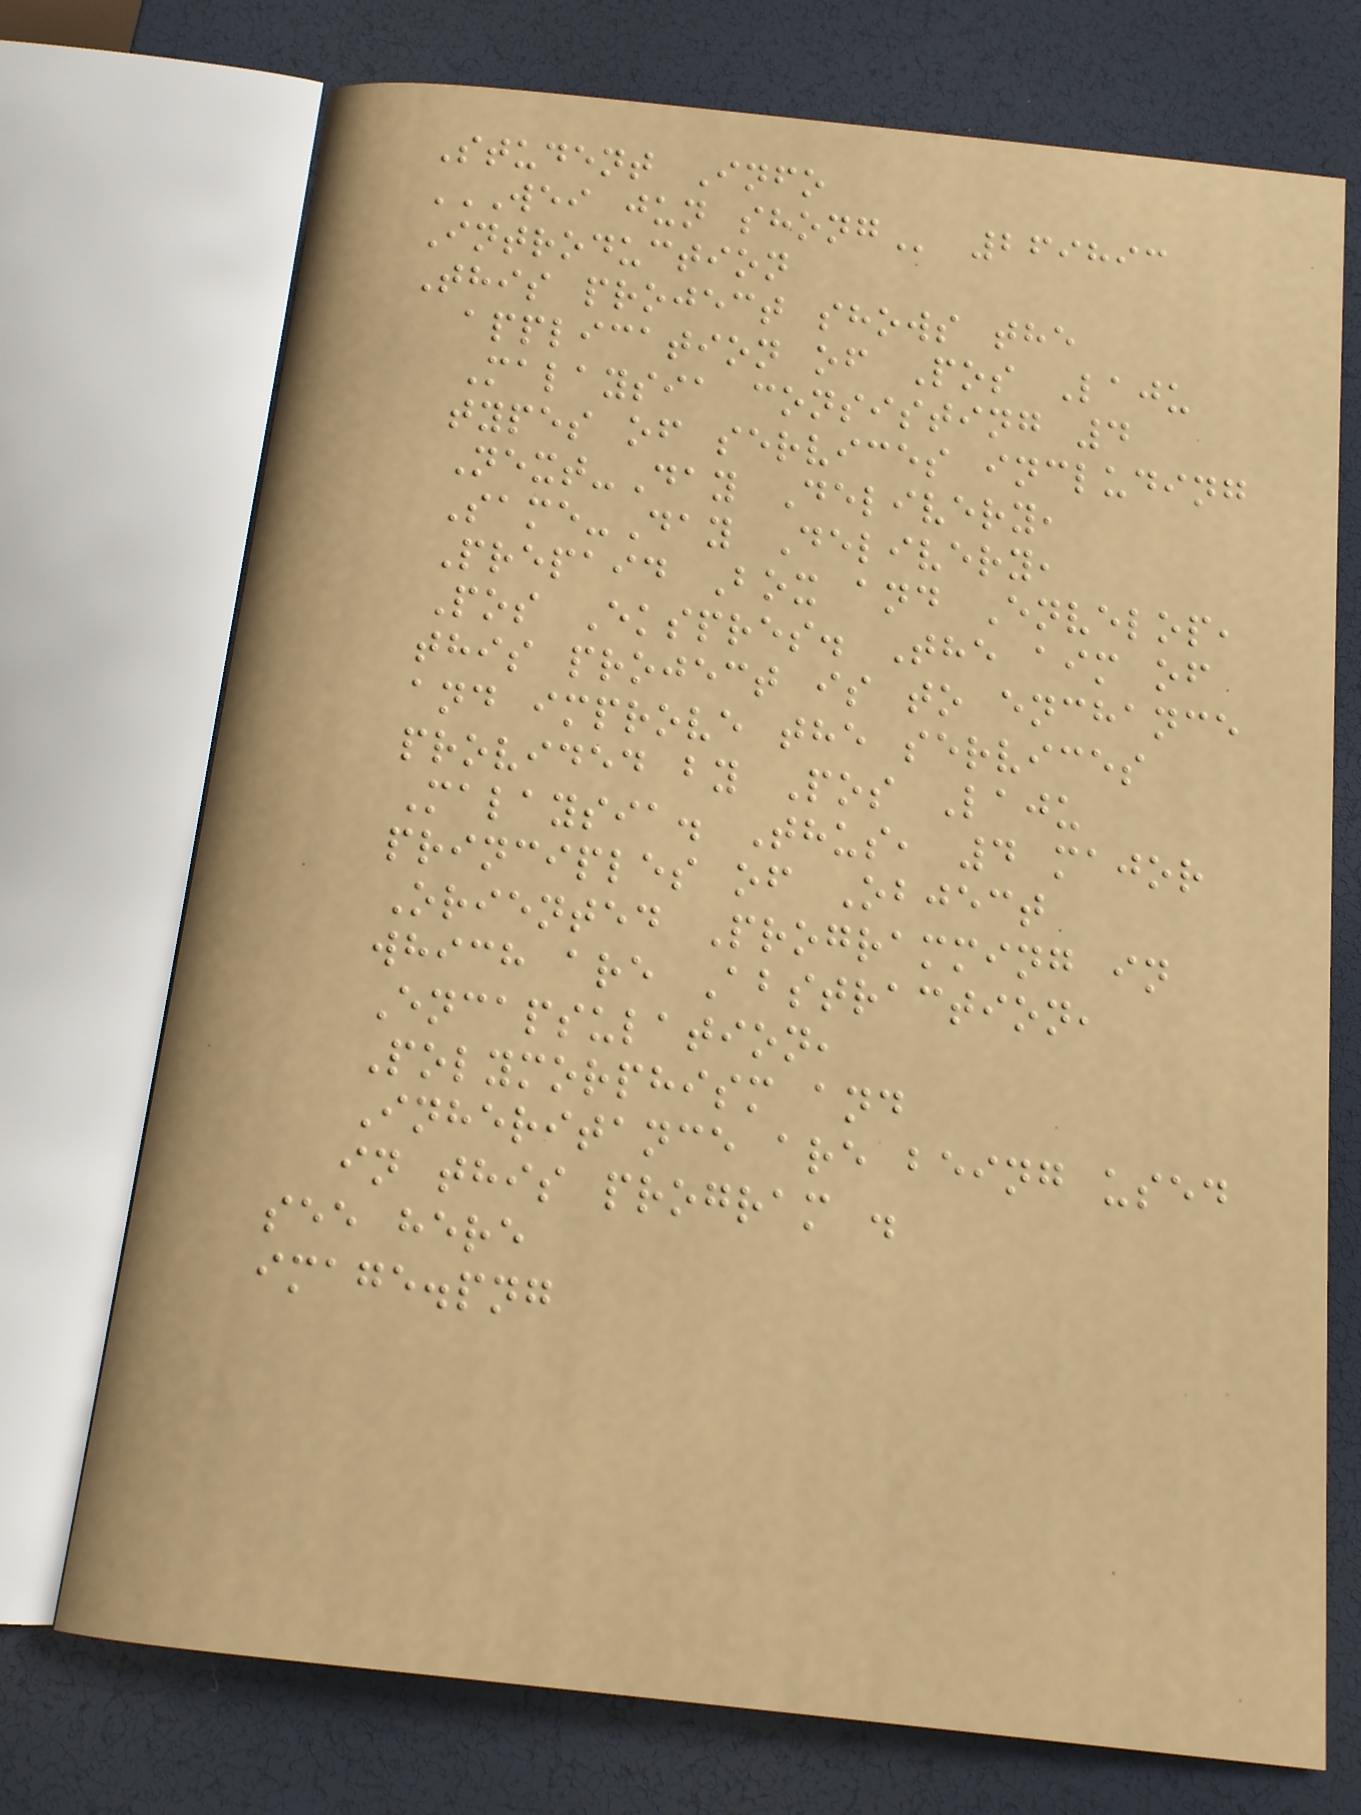Student Info
WEI JUN SHONG 269893
Introduction
This project shows the
application of Pos Laju
Malaysia consisting 4
types of services including
Next-Day Delivery,
Same-Day Delivery,
Prepaid Box and Envelop,
Pos Ekspres. The aim of
this project is to enchance
and improve the services
provided by Pos Laju
Malaysia. Thus, 4 major
principles of Object
Oriented Programming in
which are Abstraction,
Encapsulation,
Polymorphism and
Inheritance are being used
in this program .
see here
image.png
